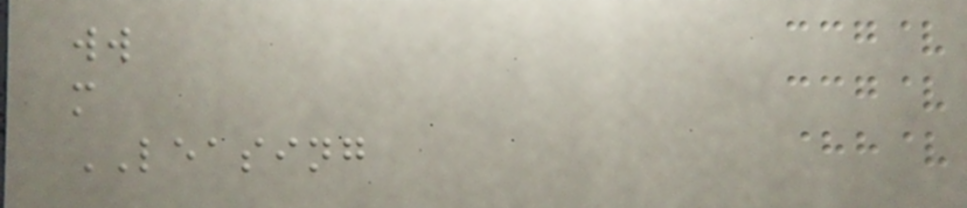ww
m
LEASING
